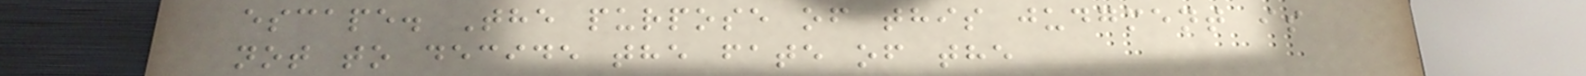escape. The purpose of this judgment is
not to decide the fate of the
